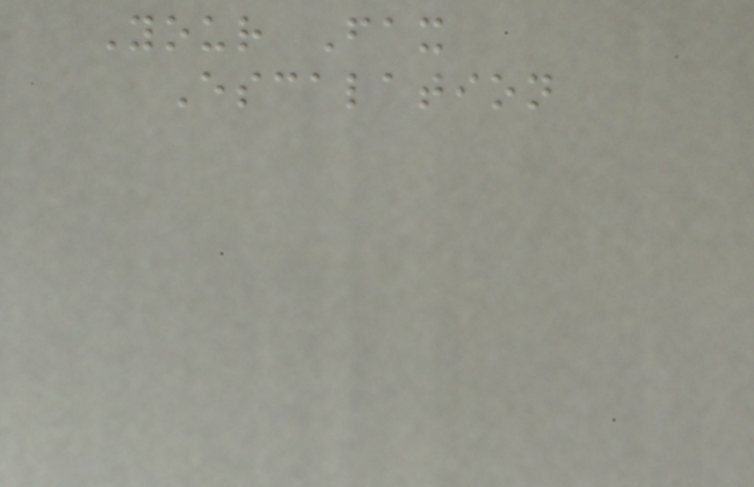Your Fax
Escalation
